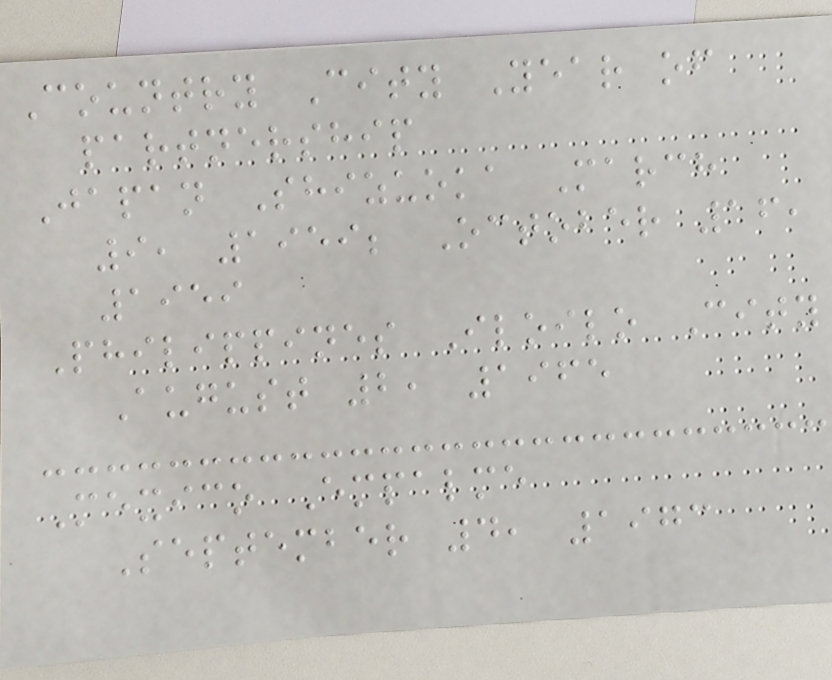Country City Year of
partnership
Japan Shizuoka March
9, 1959; October 16,
1959
Philippines Iloilo City
August 2, 1965
Mexico Empalme
September 4, 1973
